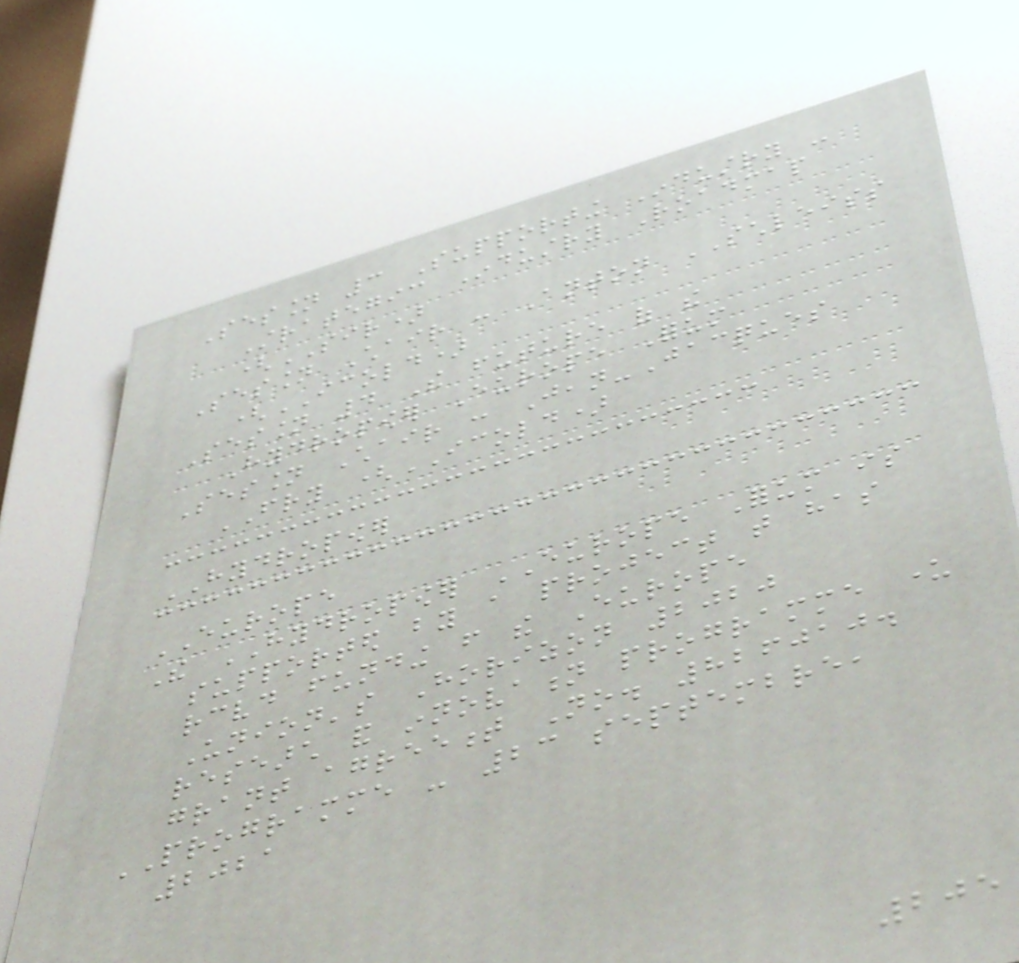Session 3 Supporting Industry -
Strategic Industry Roadmap
(SIR)
Session Chair : Anton SCHLEISS
(ICOLD)
Session 4 The future of the
Hydropower Europe Forum
Session Chair : Jean-Jacques
FRY (ICOLD)
HYDROPOWER
EUROPE
The HYDROPOWER EUROPE Forum is
supported by a project that has
received funding from the Europe
Union's Horizon 2020
research and innovation programme under
grant agreement No. 826010.
PROGRAMME - 23 septembre,
2021
205
